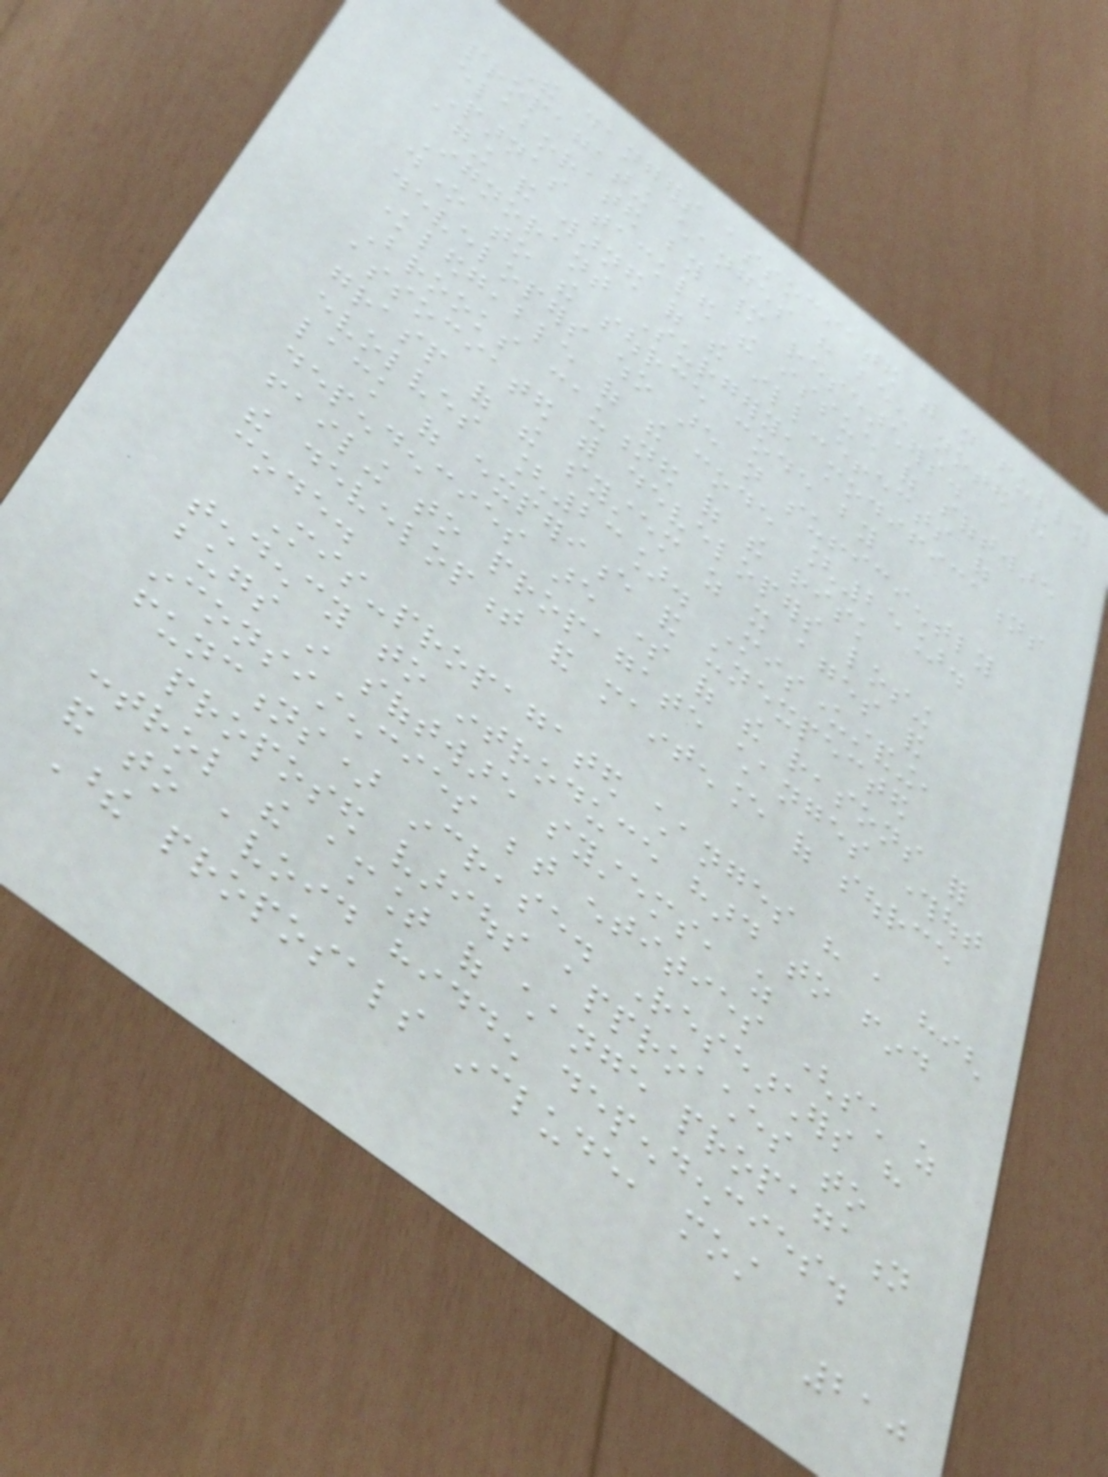The dangers associated with not fully
propagating changes have been noted and
elaborated by many researchers.
Parnas tackled the issue of software
aging and warned of the ill-effects of
Ignorant Surgery, modifications
done to the source code by
developers who are not sufficiently
knowledgeable of the code [25].
Brooks cautioned of the risk
associated with developers losing
grasp of the system as it ages and
evolves [23]. Misunderstanding,
lack of experience and unexpected
dependencies are some of the reasons for
failing to propagate changes throughout
the development and maintenance of source
code.
Mis-propagated changes have a high
tendency to introduce hard to find
bugs in software systems, as
inconsistencies between entities (such as
functions) increase. Researchers have
proposed various approaches to
control the amount of change propagation
and to avoid hidden dependencies.
These proposals include, most
210
